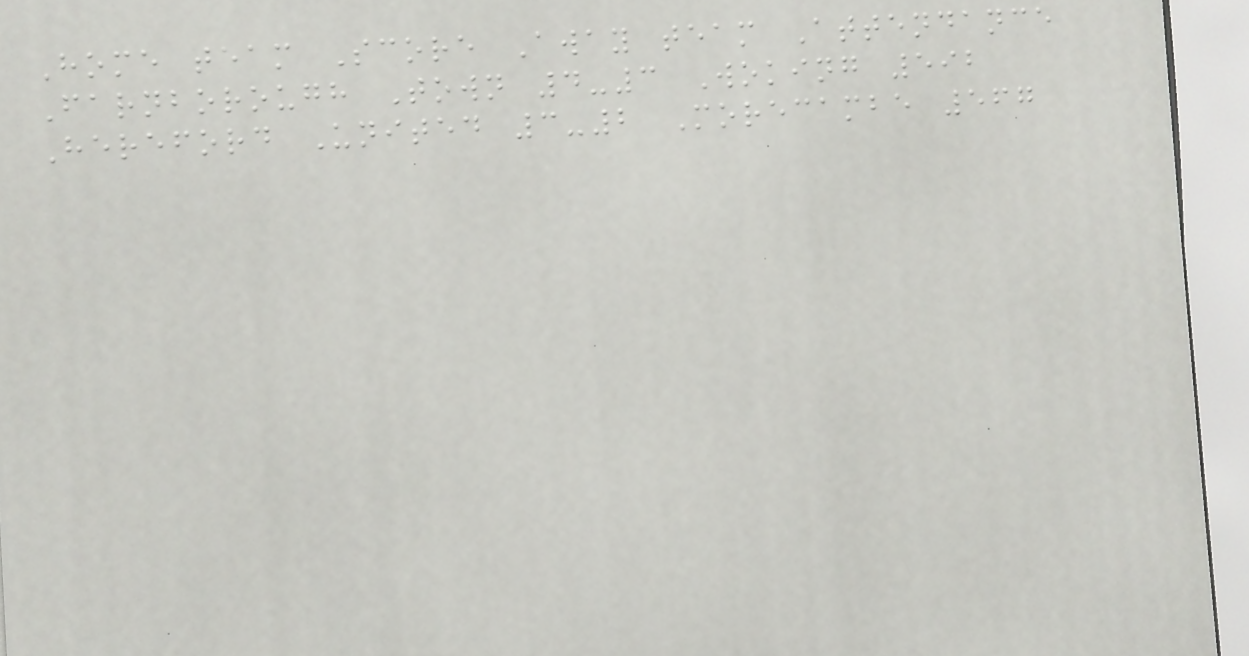Home team Score Away team Attendance
Farnborough Town 4-3 Woking 592
Hereford United 3-2 Morecambe 567
